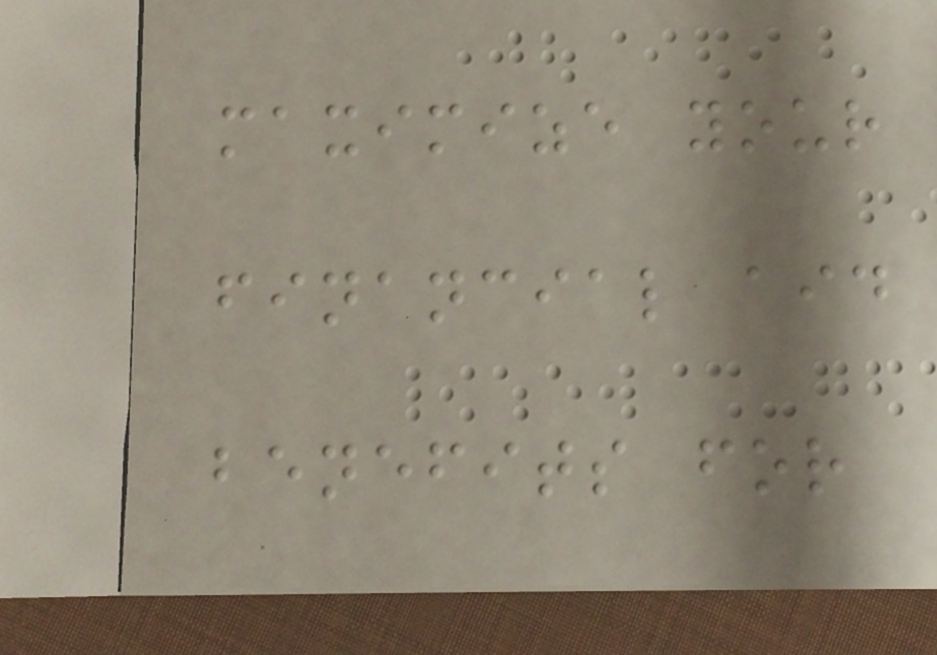maximize your
financial aid
benefits for
